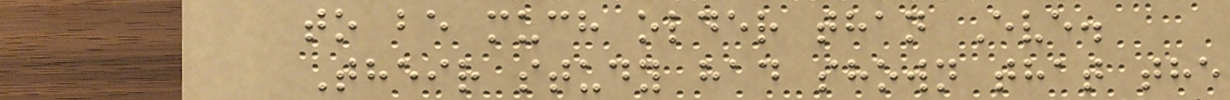to be much older than Eve.
Their study had shown that the
